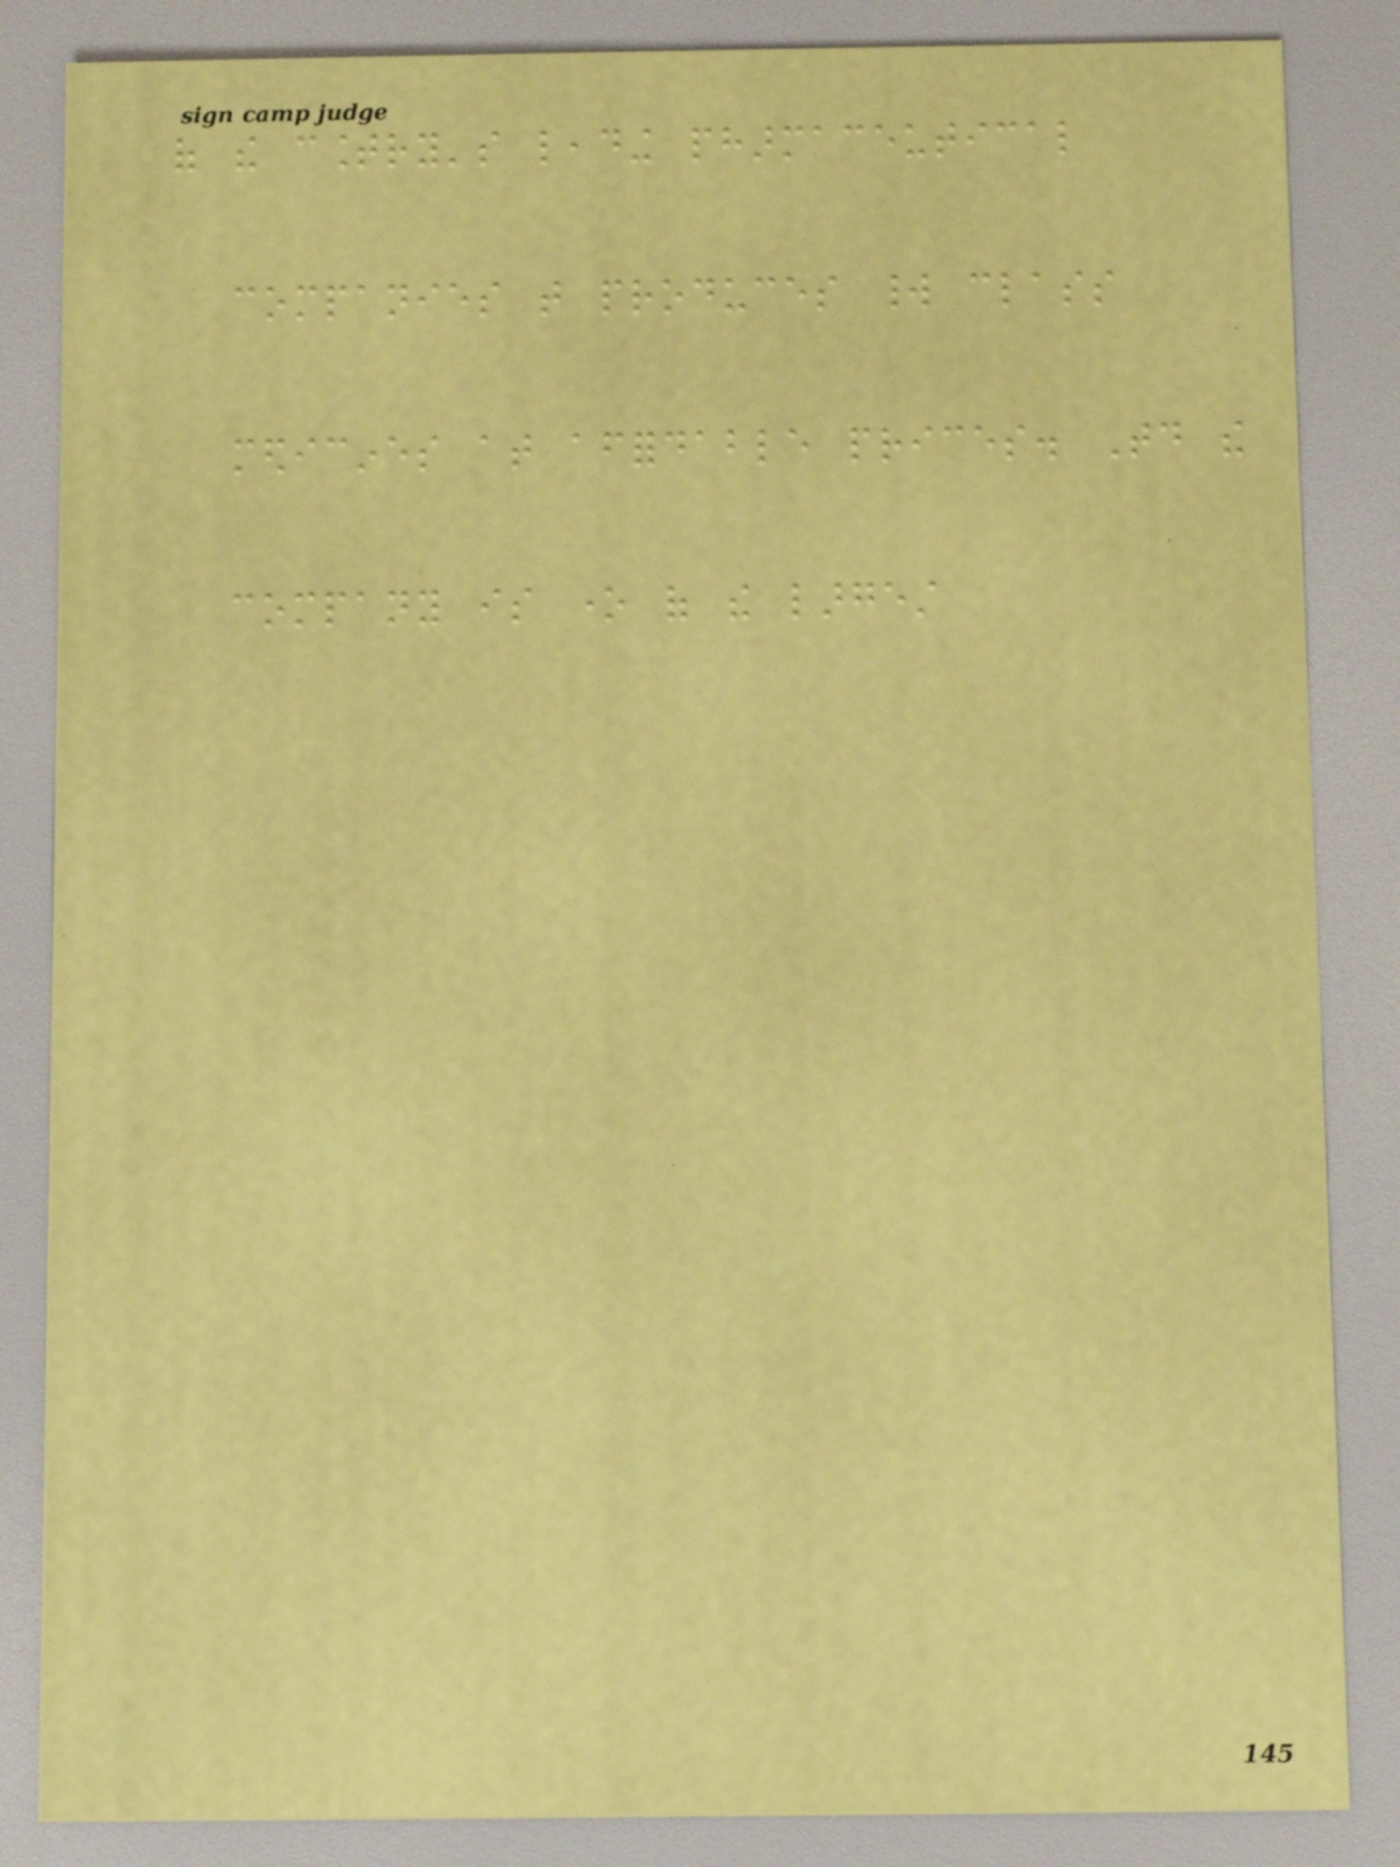of the country's leading pharmaceutical
companies that produces world class
medicines at affordable prices. Today the
company is one of the largest
